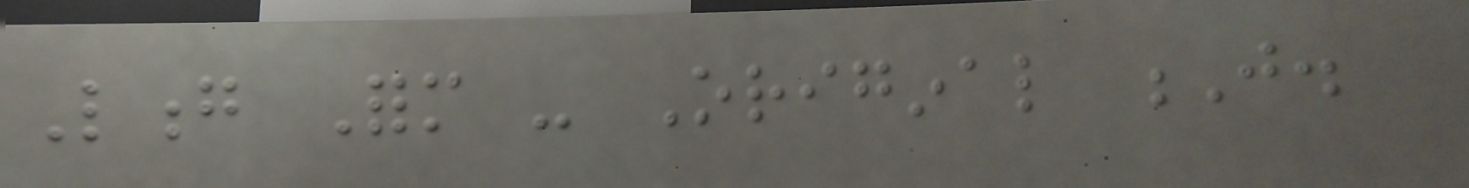Long Form - Original J.
